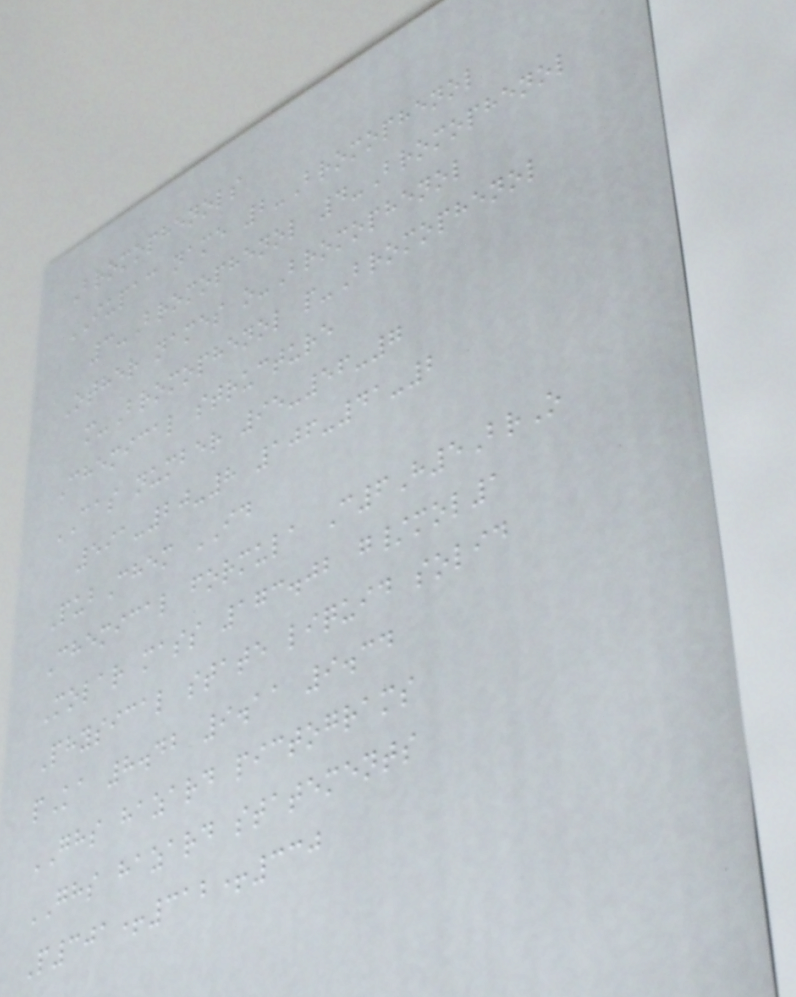Bromophenols
IUPAC name 2-Bromophenol
3-Bromophenol 4-Bromophenol
Other names o-Bromophenol
m-Bromophenol p-Bromophenol
Chemical structure
CAS number 95-56-7
591-20-8 106-41-2
PubChem ID
Chemical formula C6H5BrO
Molar mass 173.02 g/mol1
Physical state liquid solid
pKa 8.42 9.11 9.34
GHS hazard pictograms
GHS hazard statements
P301+312+330
